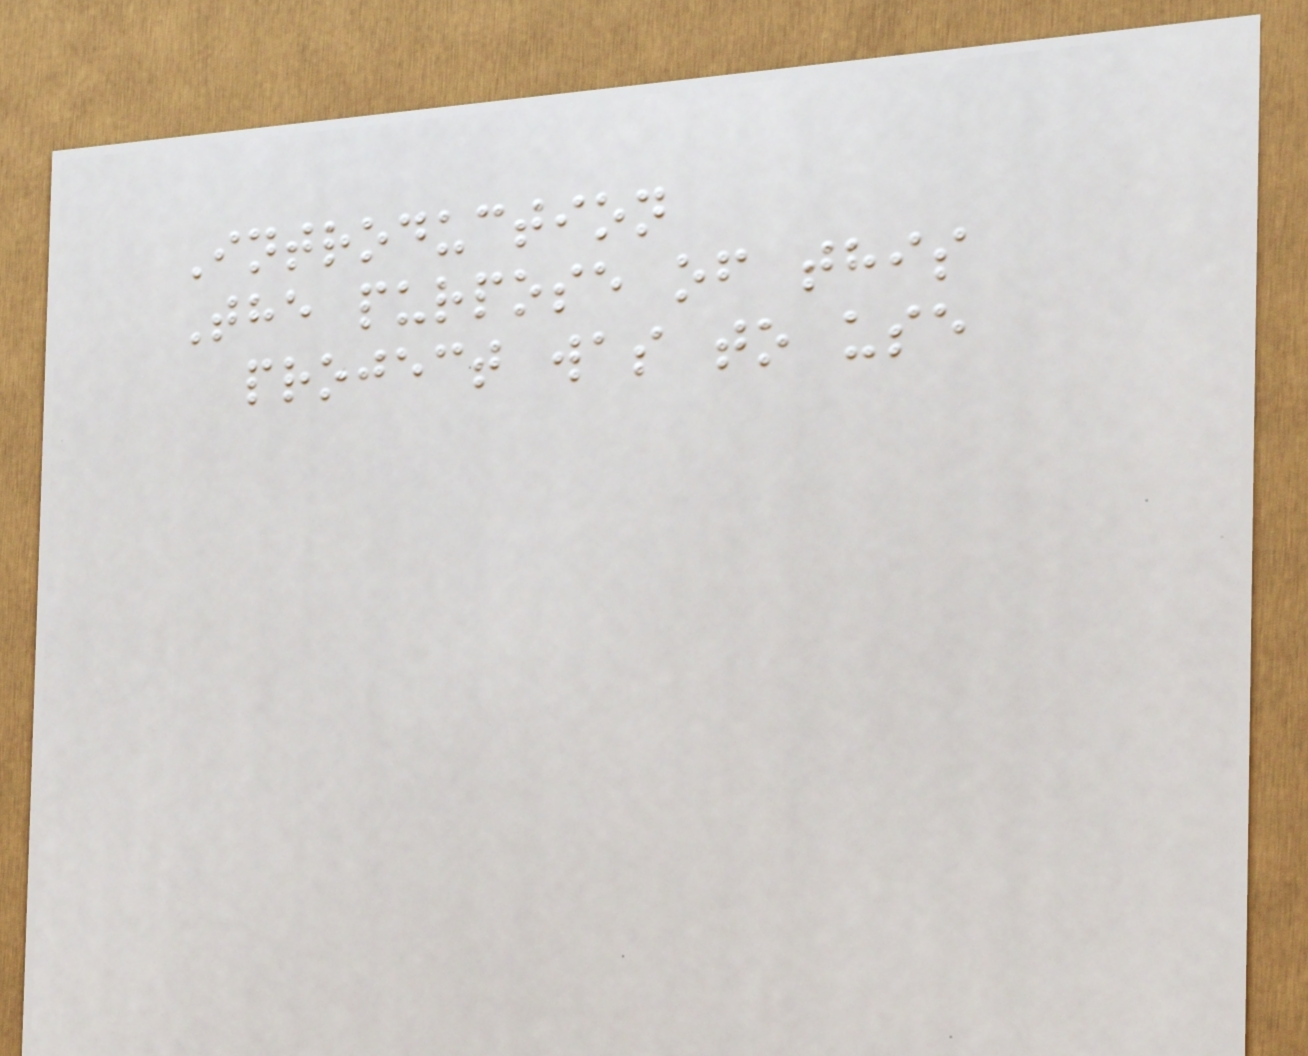Introduction
The purpose of this
project was to use
